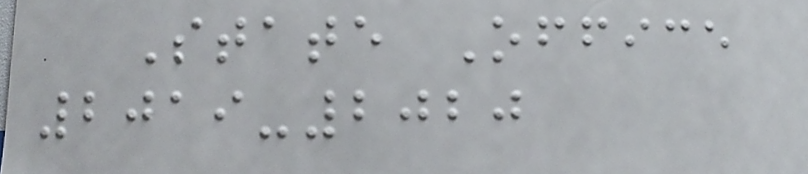State Office
2019-2020
